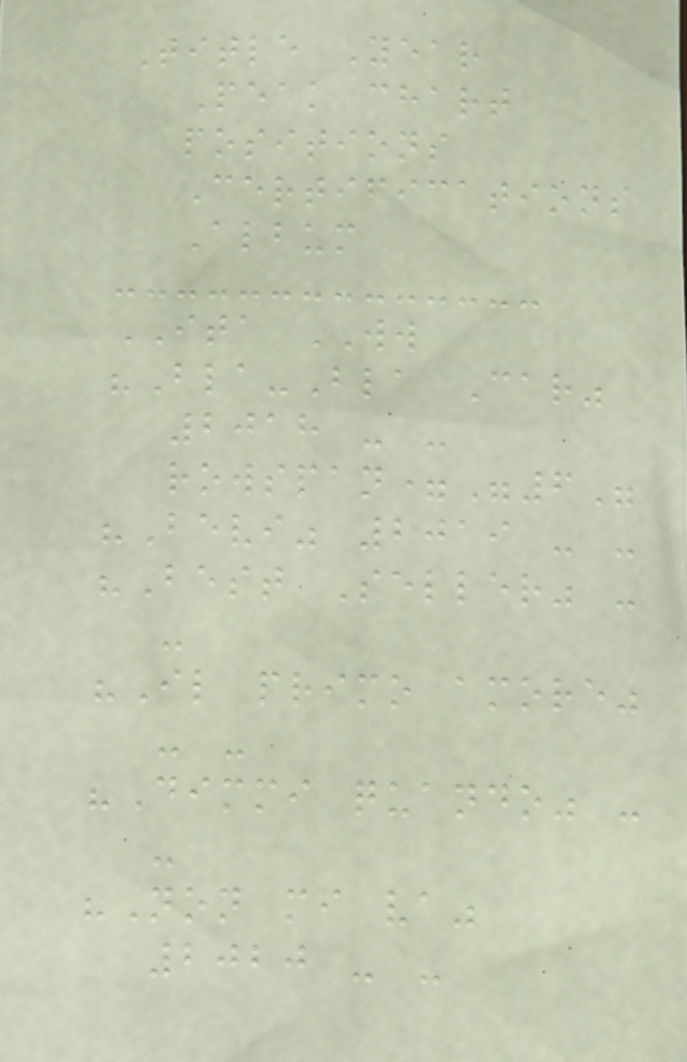Title Year
Peak chart
positions
Certifications
Album
ITA WW
"Bla-Bla Car"
2018 - -
rowspan="6"
"Bevi" 2019 - -
"Best Seller" -
-
"Il primo amore"
- -
"Dimmi quando" -
-
"Non mi va"
2020 - -
